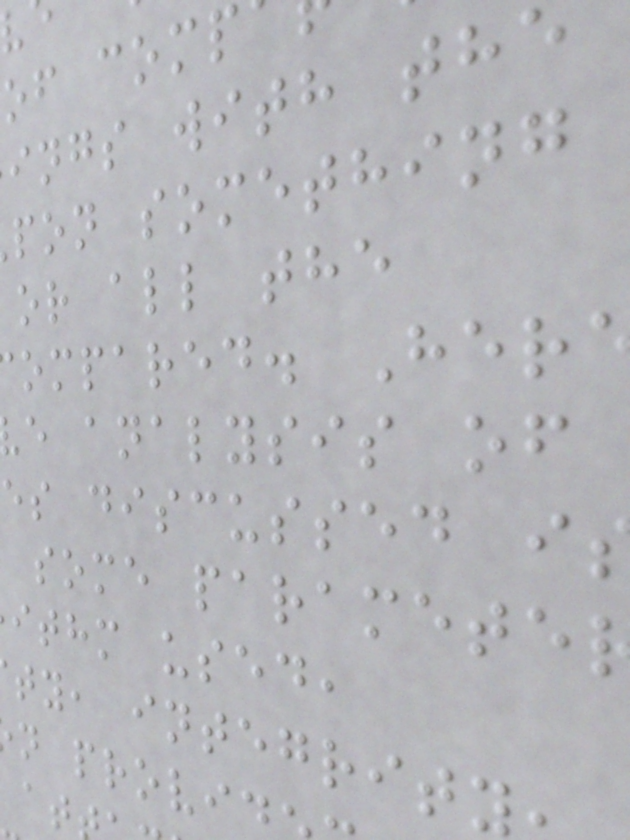of comp
ings with the
pon something
or all the
ompared. Her
e analysis of
es discussed i
some paramete
ithm used,
ty, integrity
n provi
